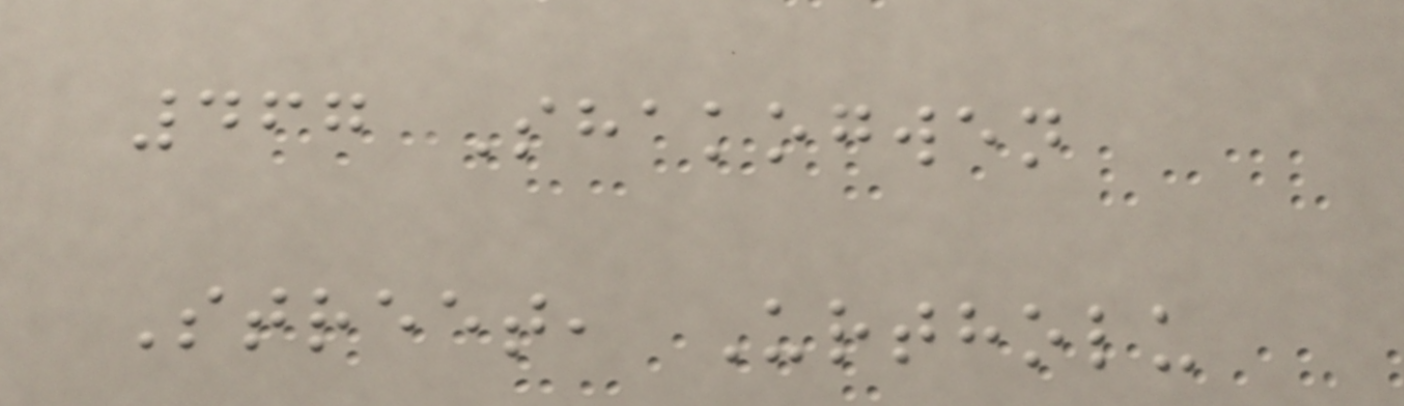467 Shakogwen
Street, Urtholu
